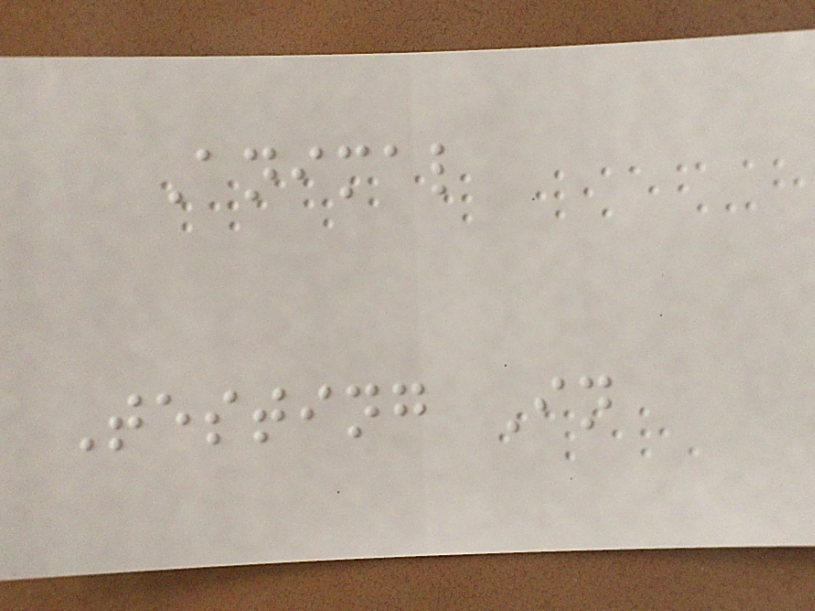Animal
Testing In
